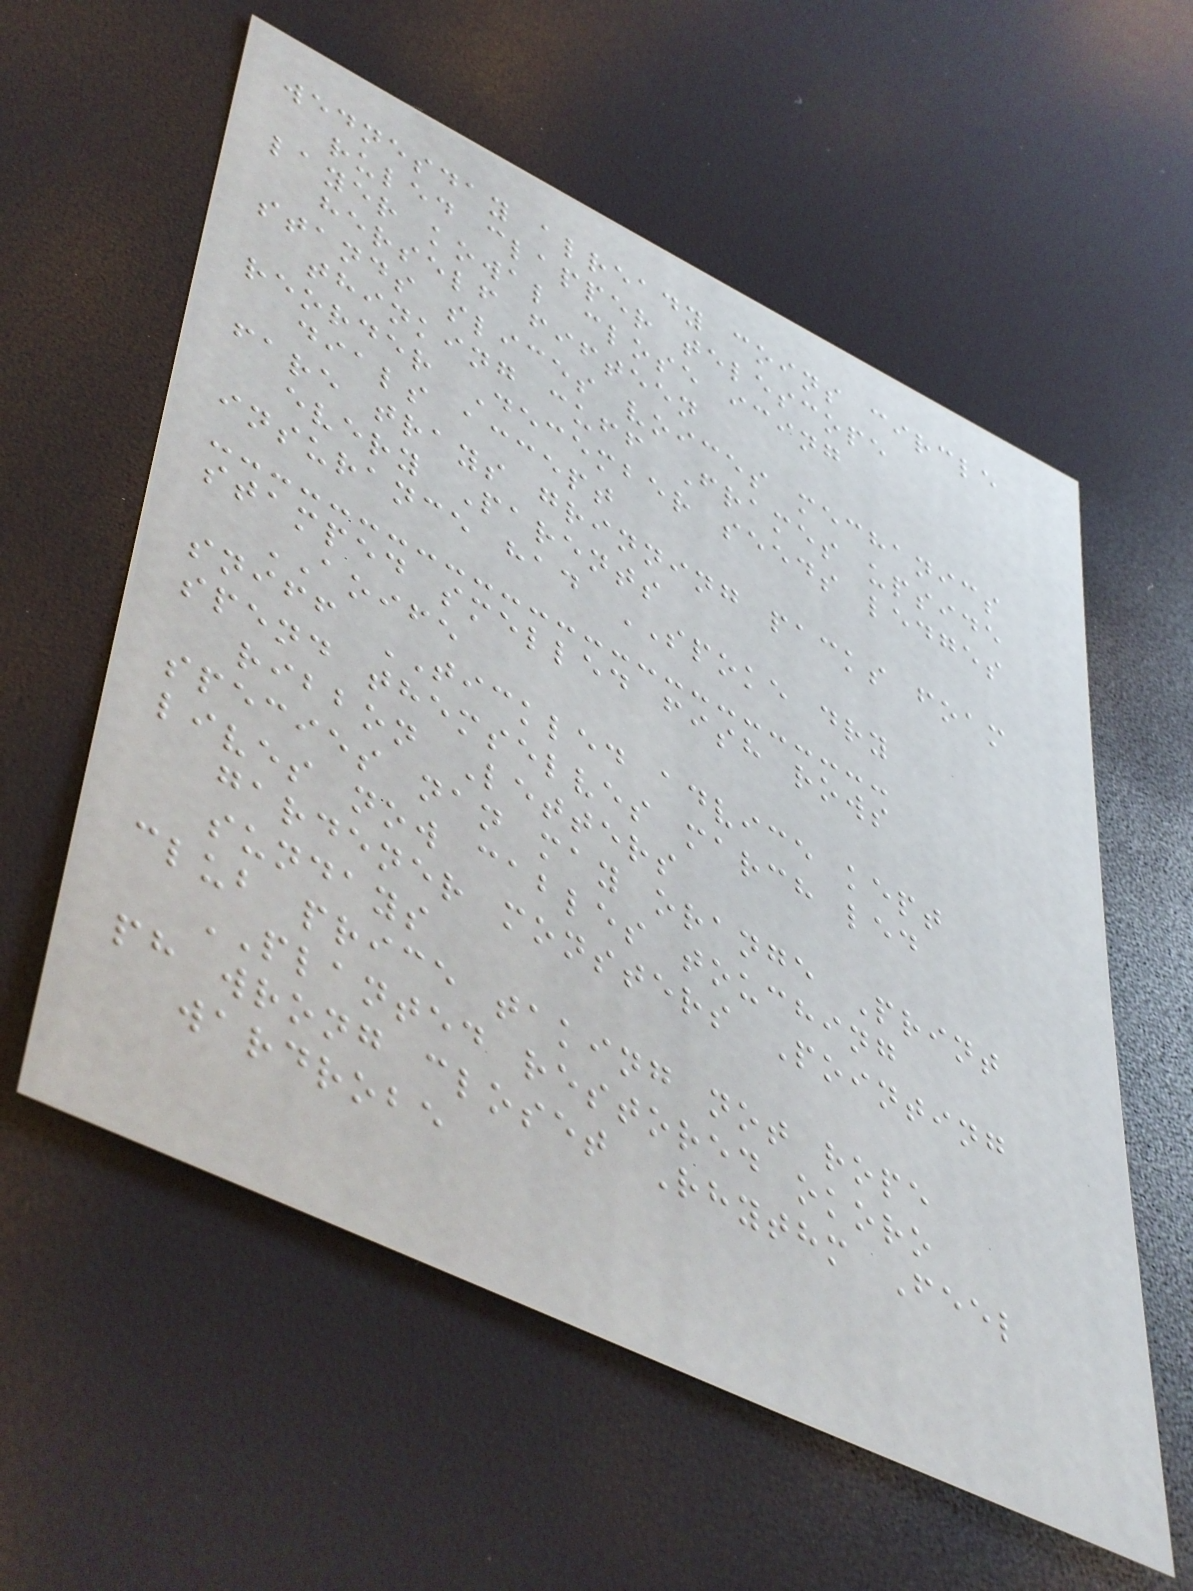wednesday already coins circle
ruled clapper telescope
layer kowal close icing
herself fifteen
stands slices voices mechanics
thinking cuff Frames upside
reorder December seeds ledges
dials accept
fare trays grinning packs foam
every Parents
insurance had SPOKE dry
stamped smelled fish rows
AOIFE
sniff TICKLED advice kept
spend themselves march led
ribbon Letters
species nan may orange Print
lives now cables touching
gardener monsters Pointing
sundays
club price taking not rope
PLANTED restored okoro
ph wrong closet Rhythm Feel
wardrobe
